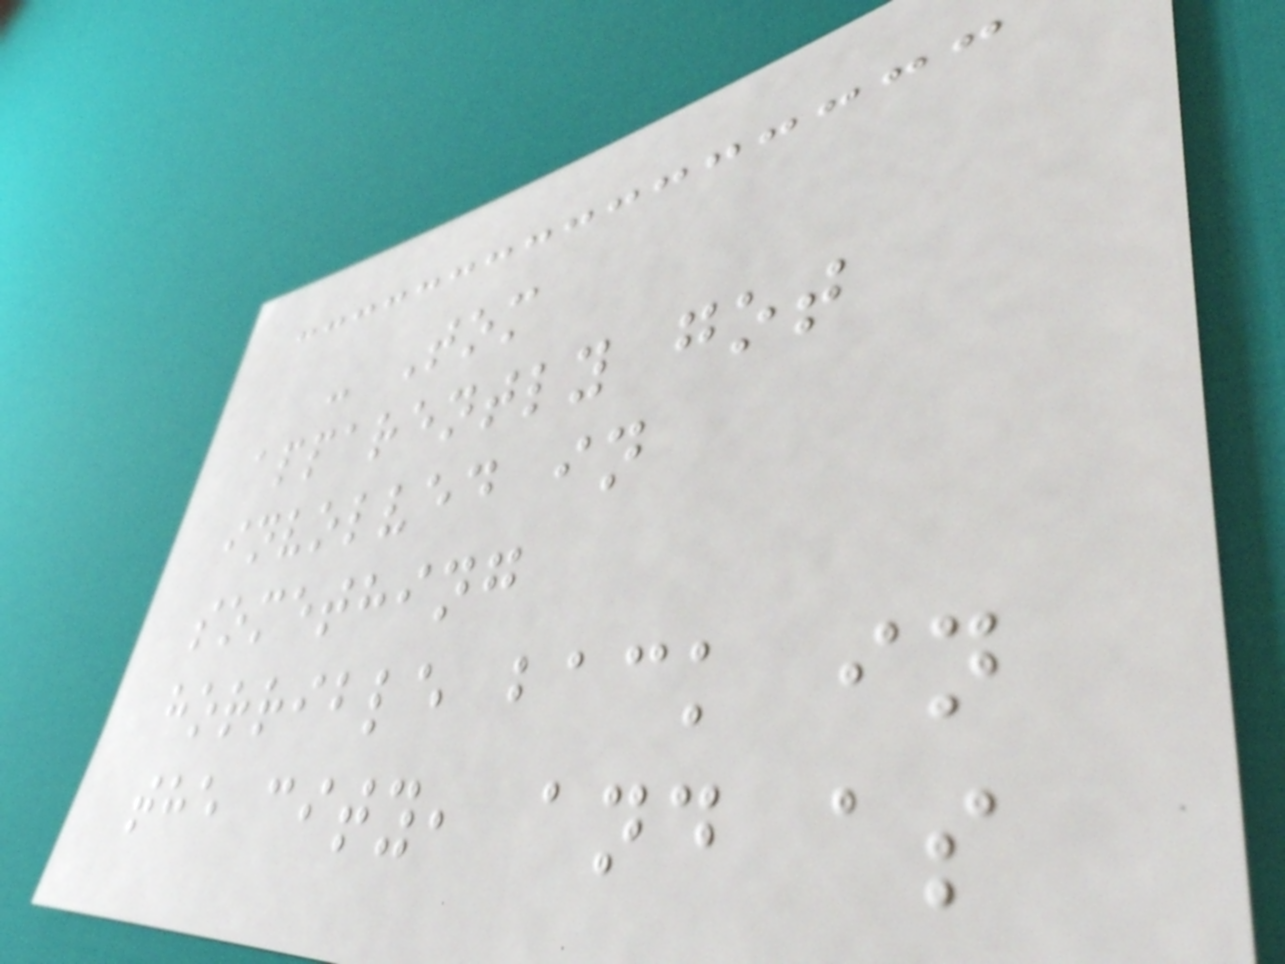- Tom
apparently got
involved in
something
horrible back in
the city, and as
